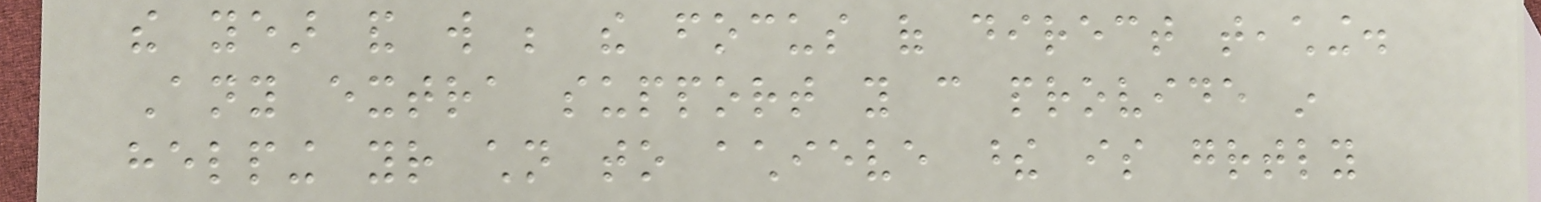the year and will be the focus of direct teaching.
Any extra support you can provide in
helping your children to achieve these is greatly
